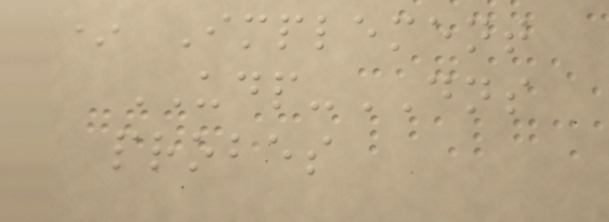* Implement
UDP-DNS
probes
